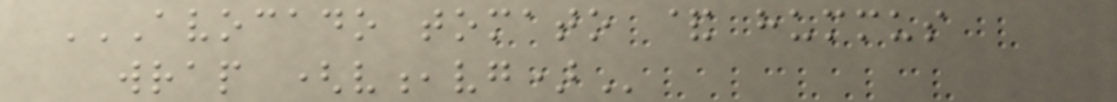AVOCADO TOMATO & HUMMUS
WRAP (V,VG)
